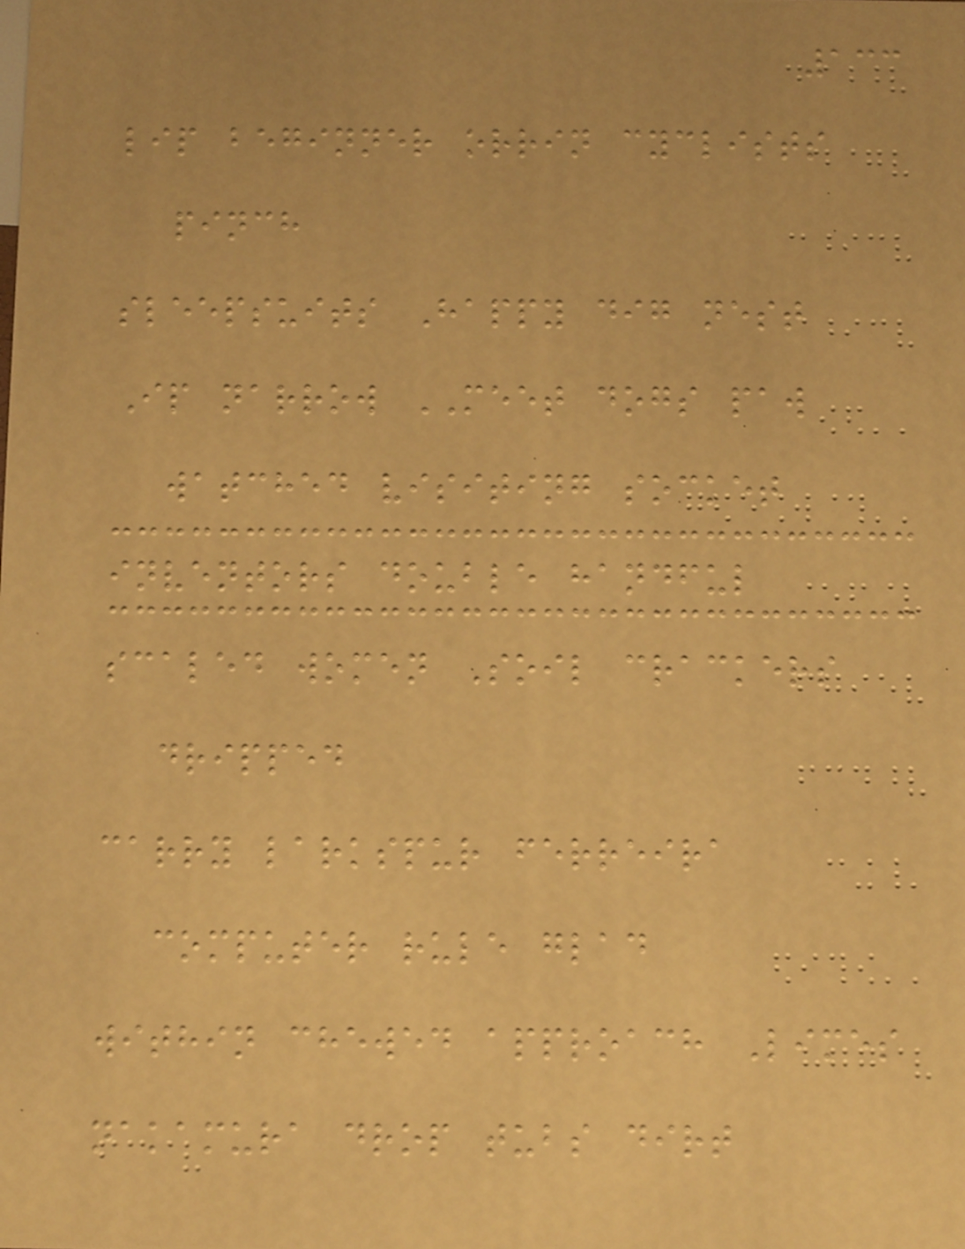133
lip beginner orrin cyclists
pinch
sleepsuits Happy dig nest
Ip narrow MEET dogs paw
watched visiting socket
inventors double handful
scaled women Soil crackers
dripped
carry larkspur ferreira
computer rule glad
within chewed approach Limes
nakamura drop tubs dirt
